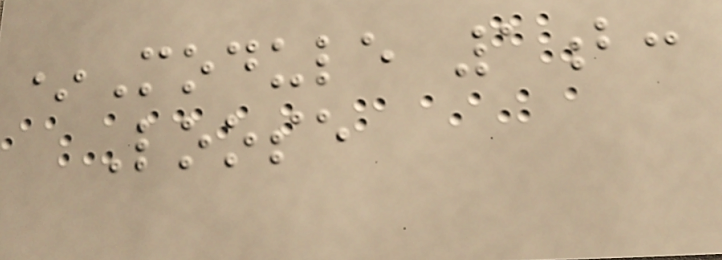*Module 1b:
Loose
